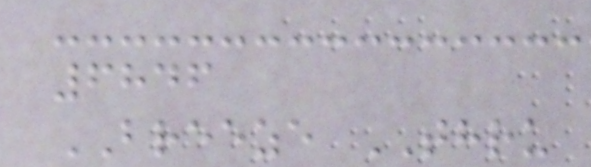6846
BREEZE THRU
